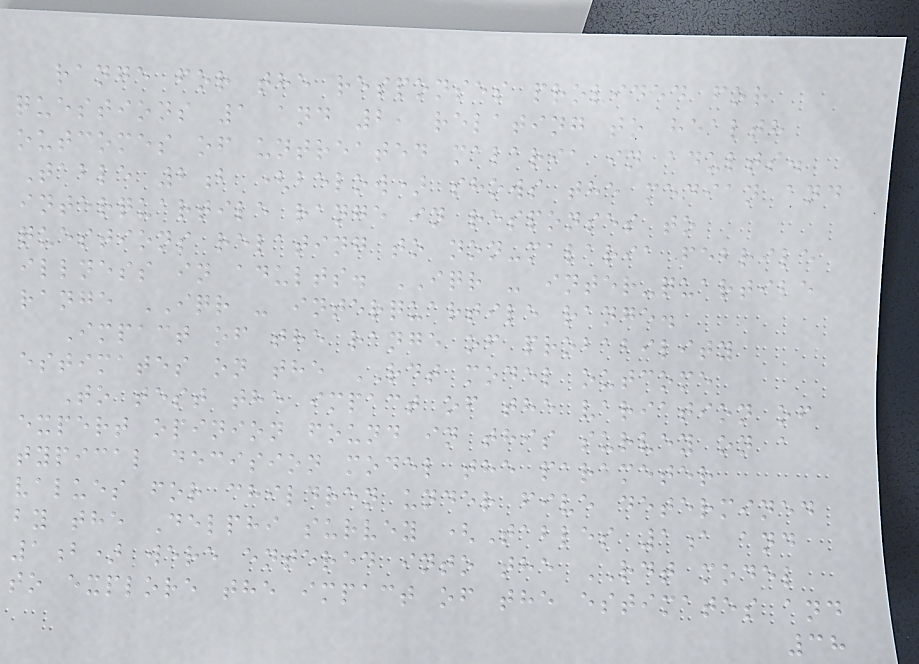range for the responses provided for
questions 1 and 2, relating to health
outcomes of untreated malaria in adults.
Table 2b (below) shows the median and
interquartile range in responses to
questions relating to non-malaria febrile
illness in adults. IQR - inter-quartile
range IQR - interquartile range.
Impact of the range of probability
estimates on the RDT model outcome
To test the impact of the variation of
expert opinion found in this survey on a
typical decision model the parameter
values for children under five determined
by the Delphi survey (Tables 1a and
1b) were entered into the RDT model
to explore the impact of the estimates and
38
